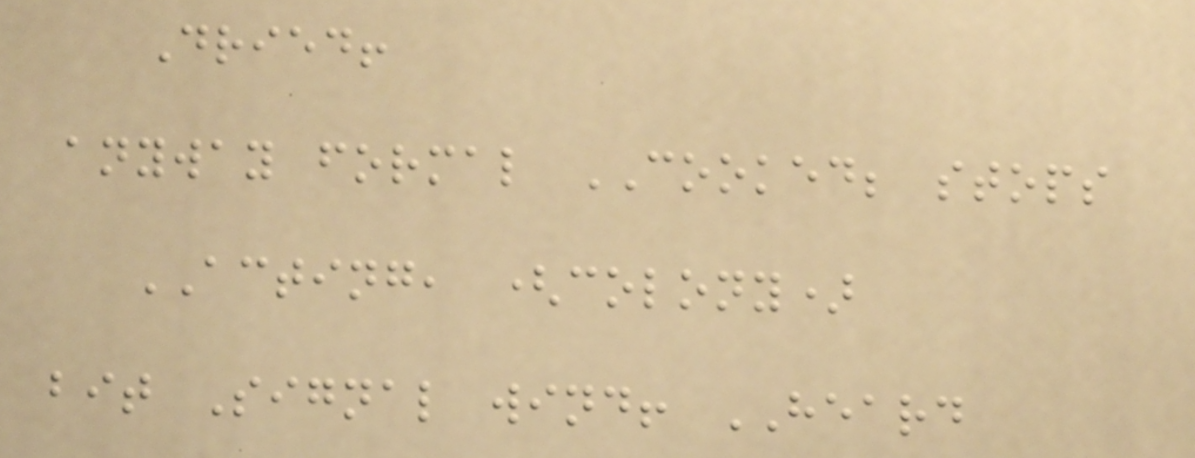Dried!
anyway formal COOKED; stops
ACTING, (colony)
bit Signal wind! HEARD
